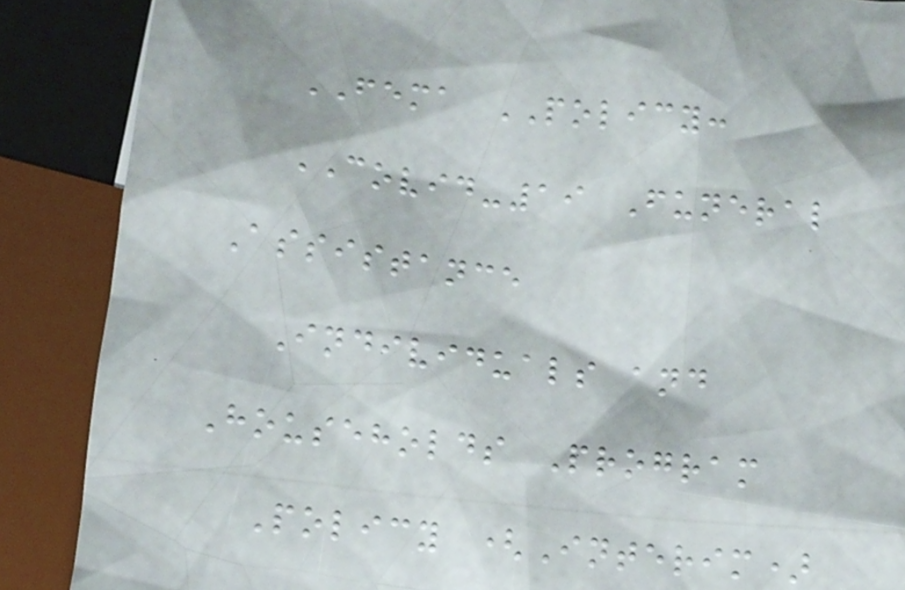FEMA POLICY:
COVID-19 Funeral
Assistance
Individuals and
Households Program
Policy (Interim)
